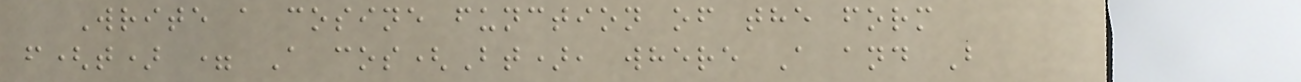Write a cosine function of the form
f(t) = A cos(Bt), where A and B
